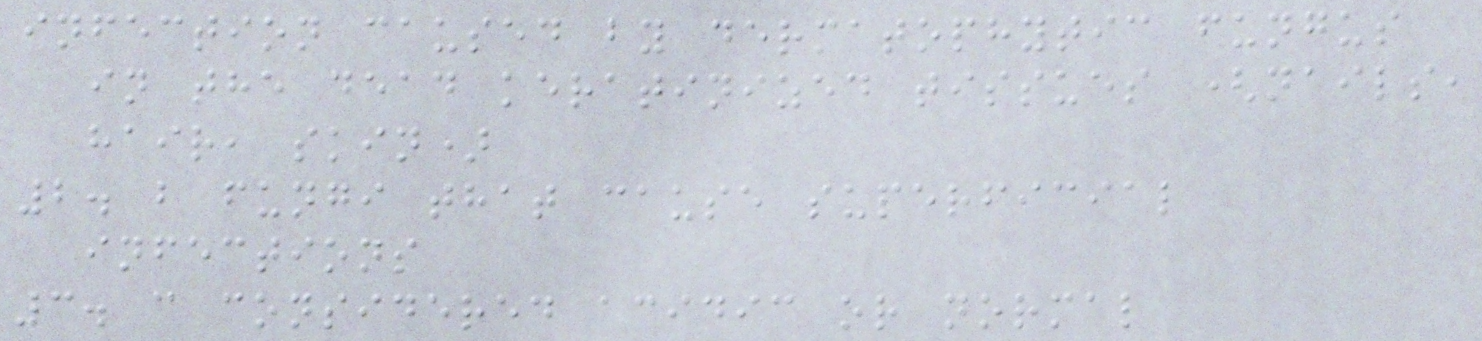infection caused by dermatophytic fungus
in the dead keratinized tissues (nails,
hair, skin)
2. b fungi that cause superficial
infections
3. c considered acidic or normal
